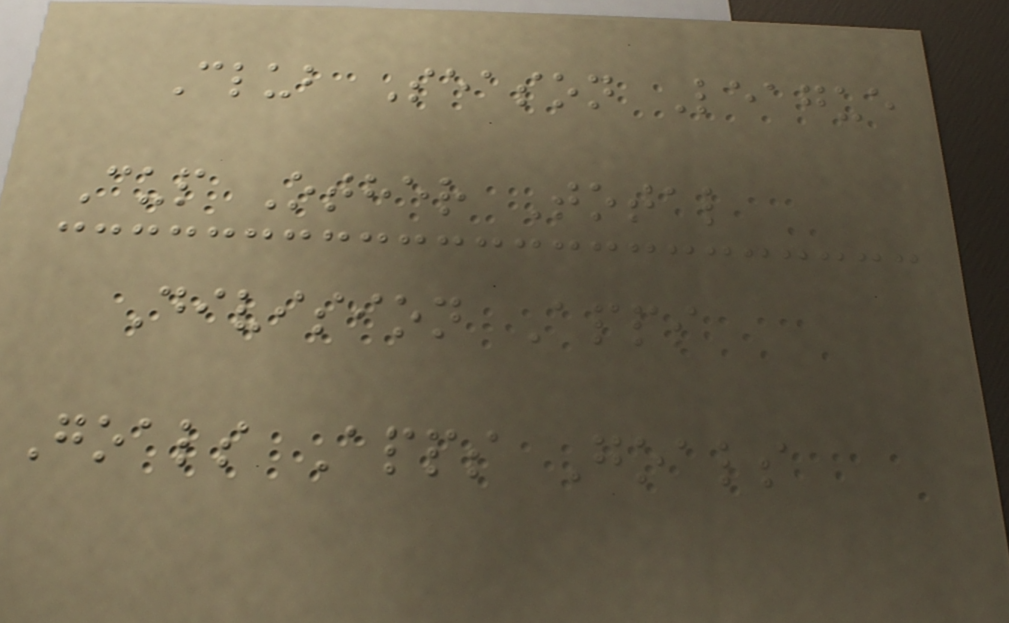Club Season League
Cup Other Total
Division Apps
Goals Apps Goals
